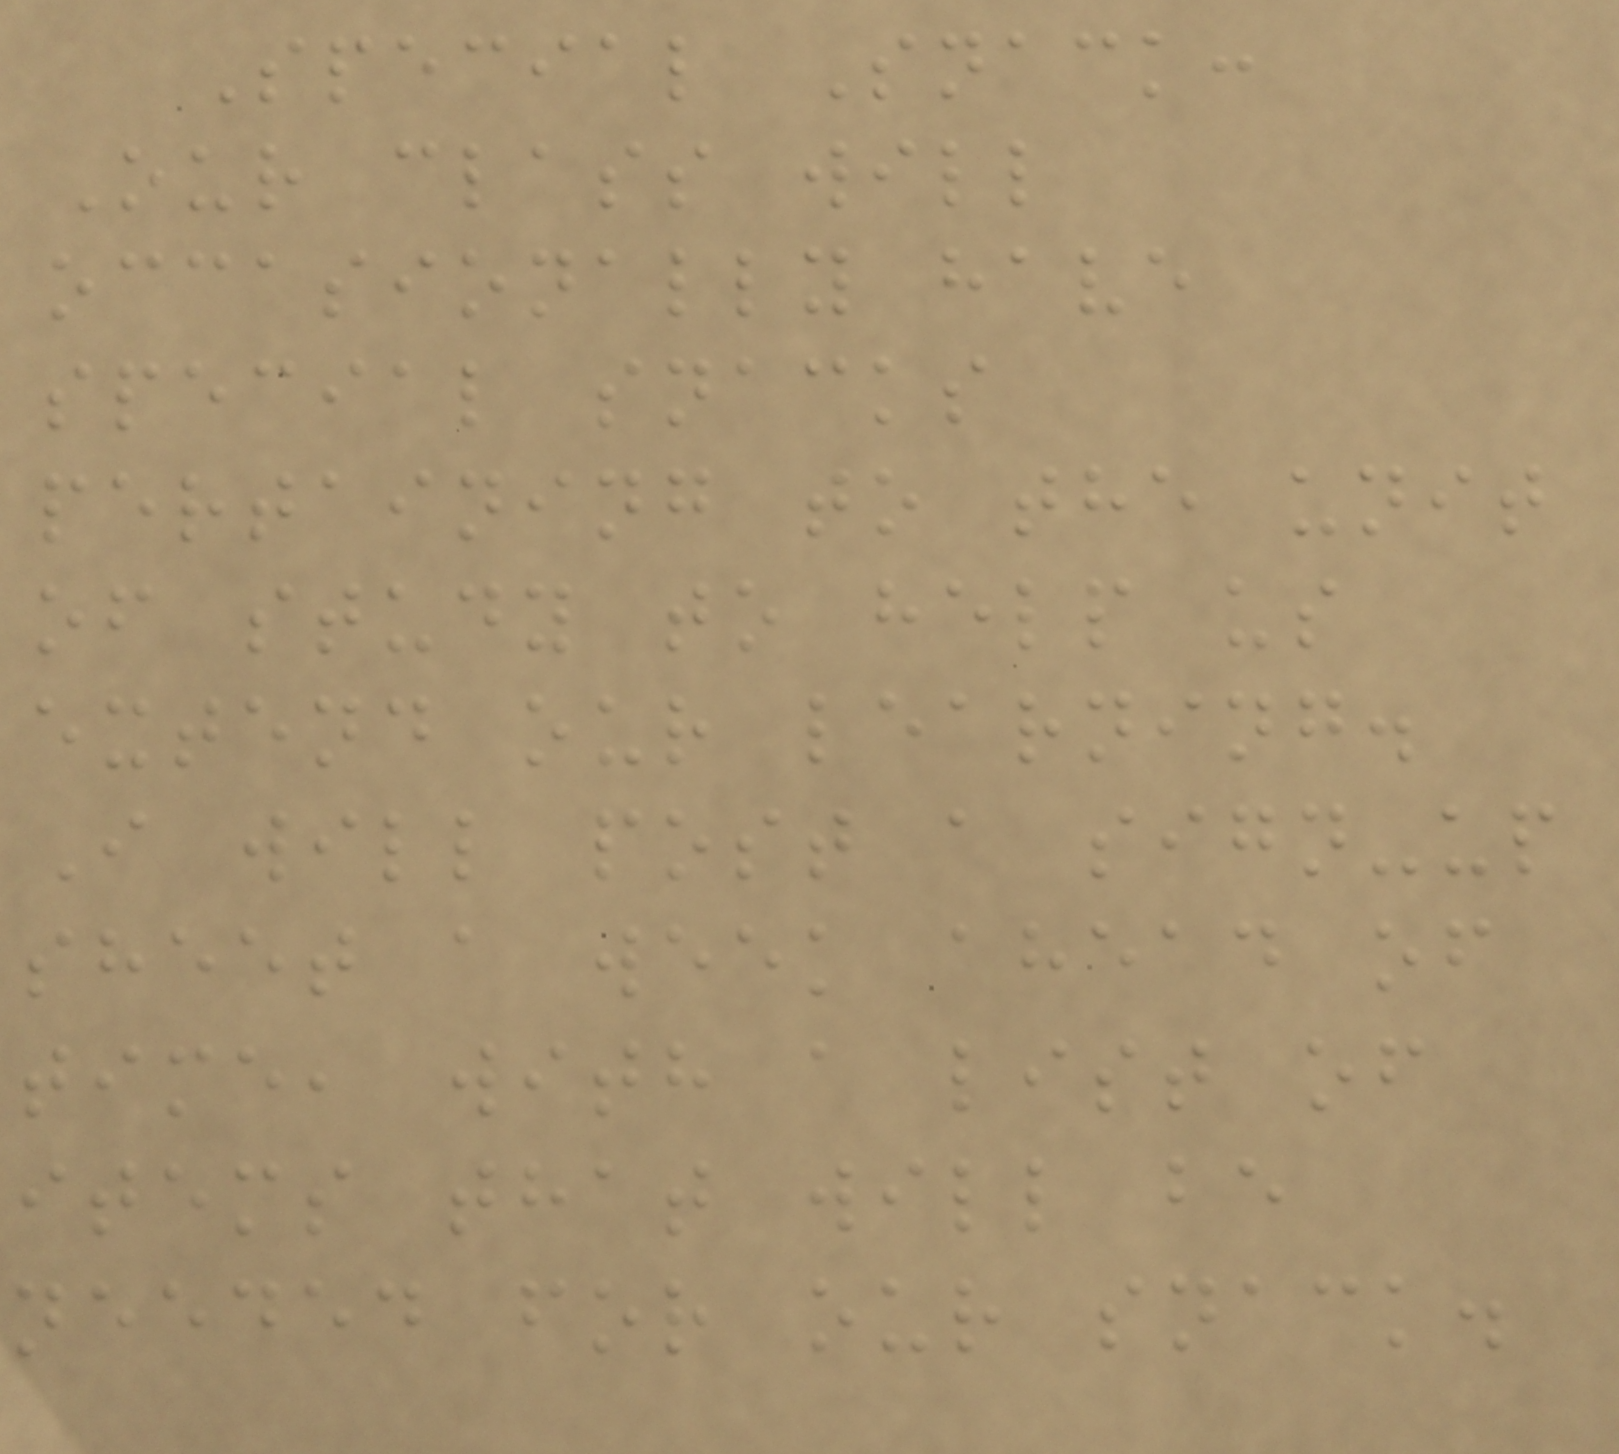Special Snack:
Our class will
occasionally have
special snacks
pertaining to the unit
of study to help us
extend our learning.
I will post a sign-up
sheet a week ahead of
time, with a list of
items that will be
needed for our snack.
